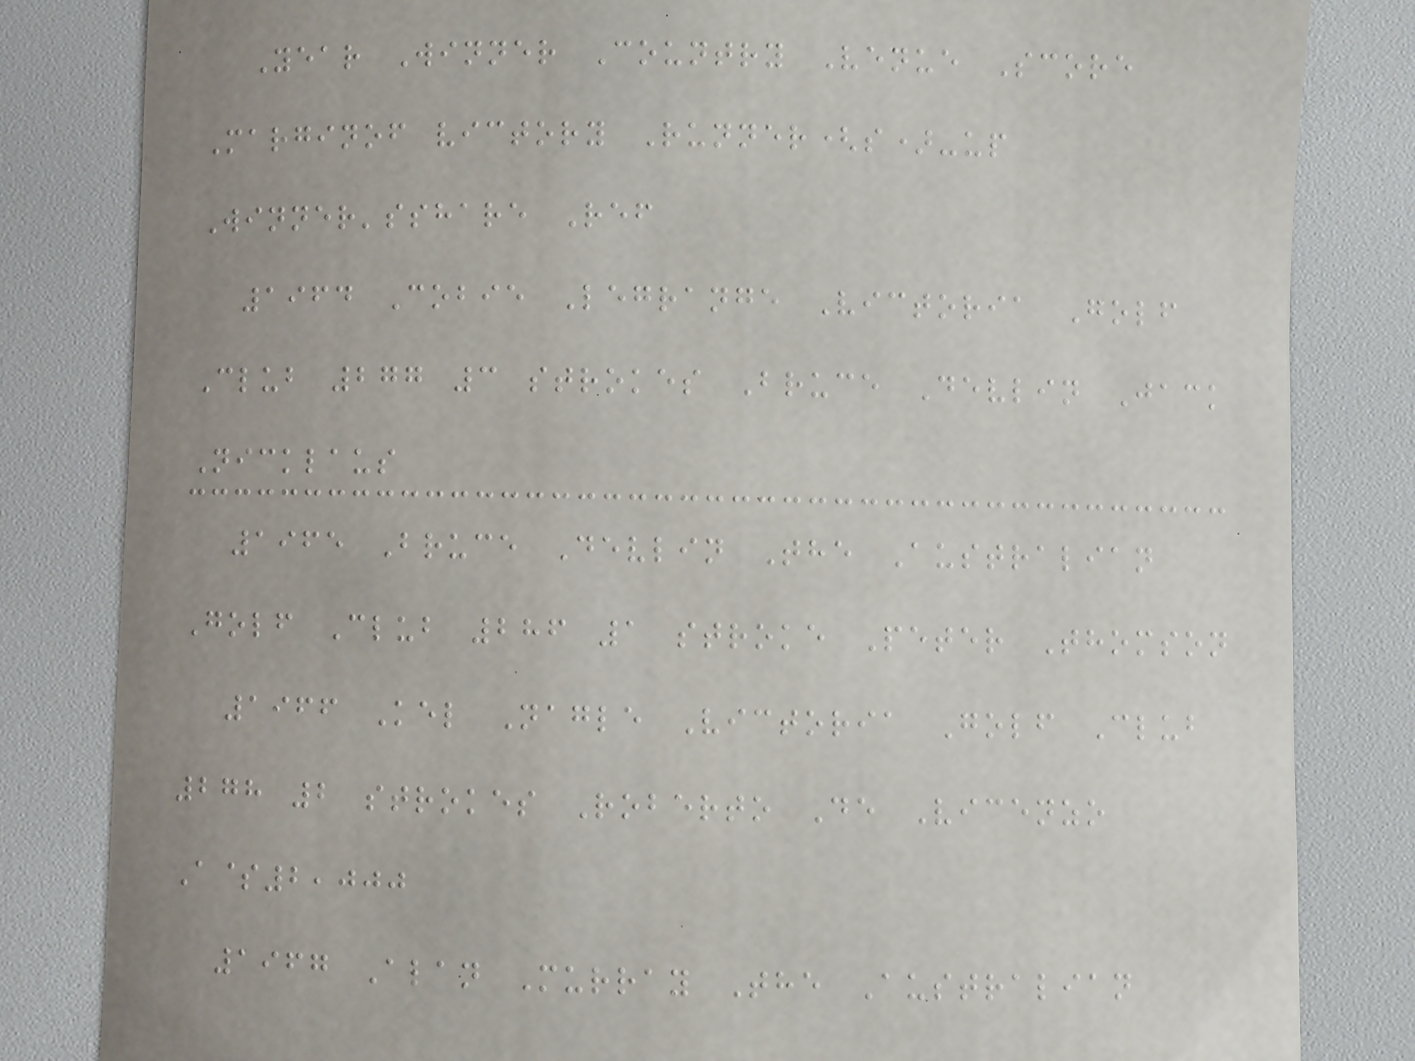Year Winner Country Venue Score
Marginof victory Runner(s)-up
Winner'sshare Ref
1964 Cobie Legrange Victoria Golf
Club 277 3 strokes Bruce Devlin Jack
Nicklaus
1965 Bruce Devlin The Australian
Golf Club 286 1 stroke Peter Thomson
1966 Kel Nagle Victoria Golf Club
278 2 strokes Roberto De Vicenzo
A$2,000
1967 Alan Murray The Australian
